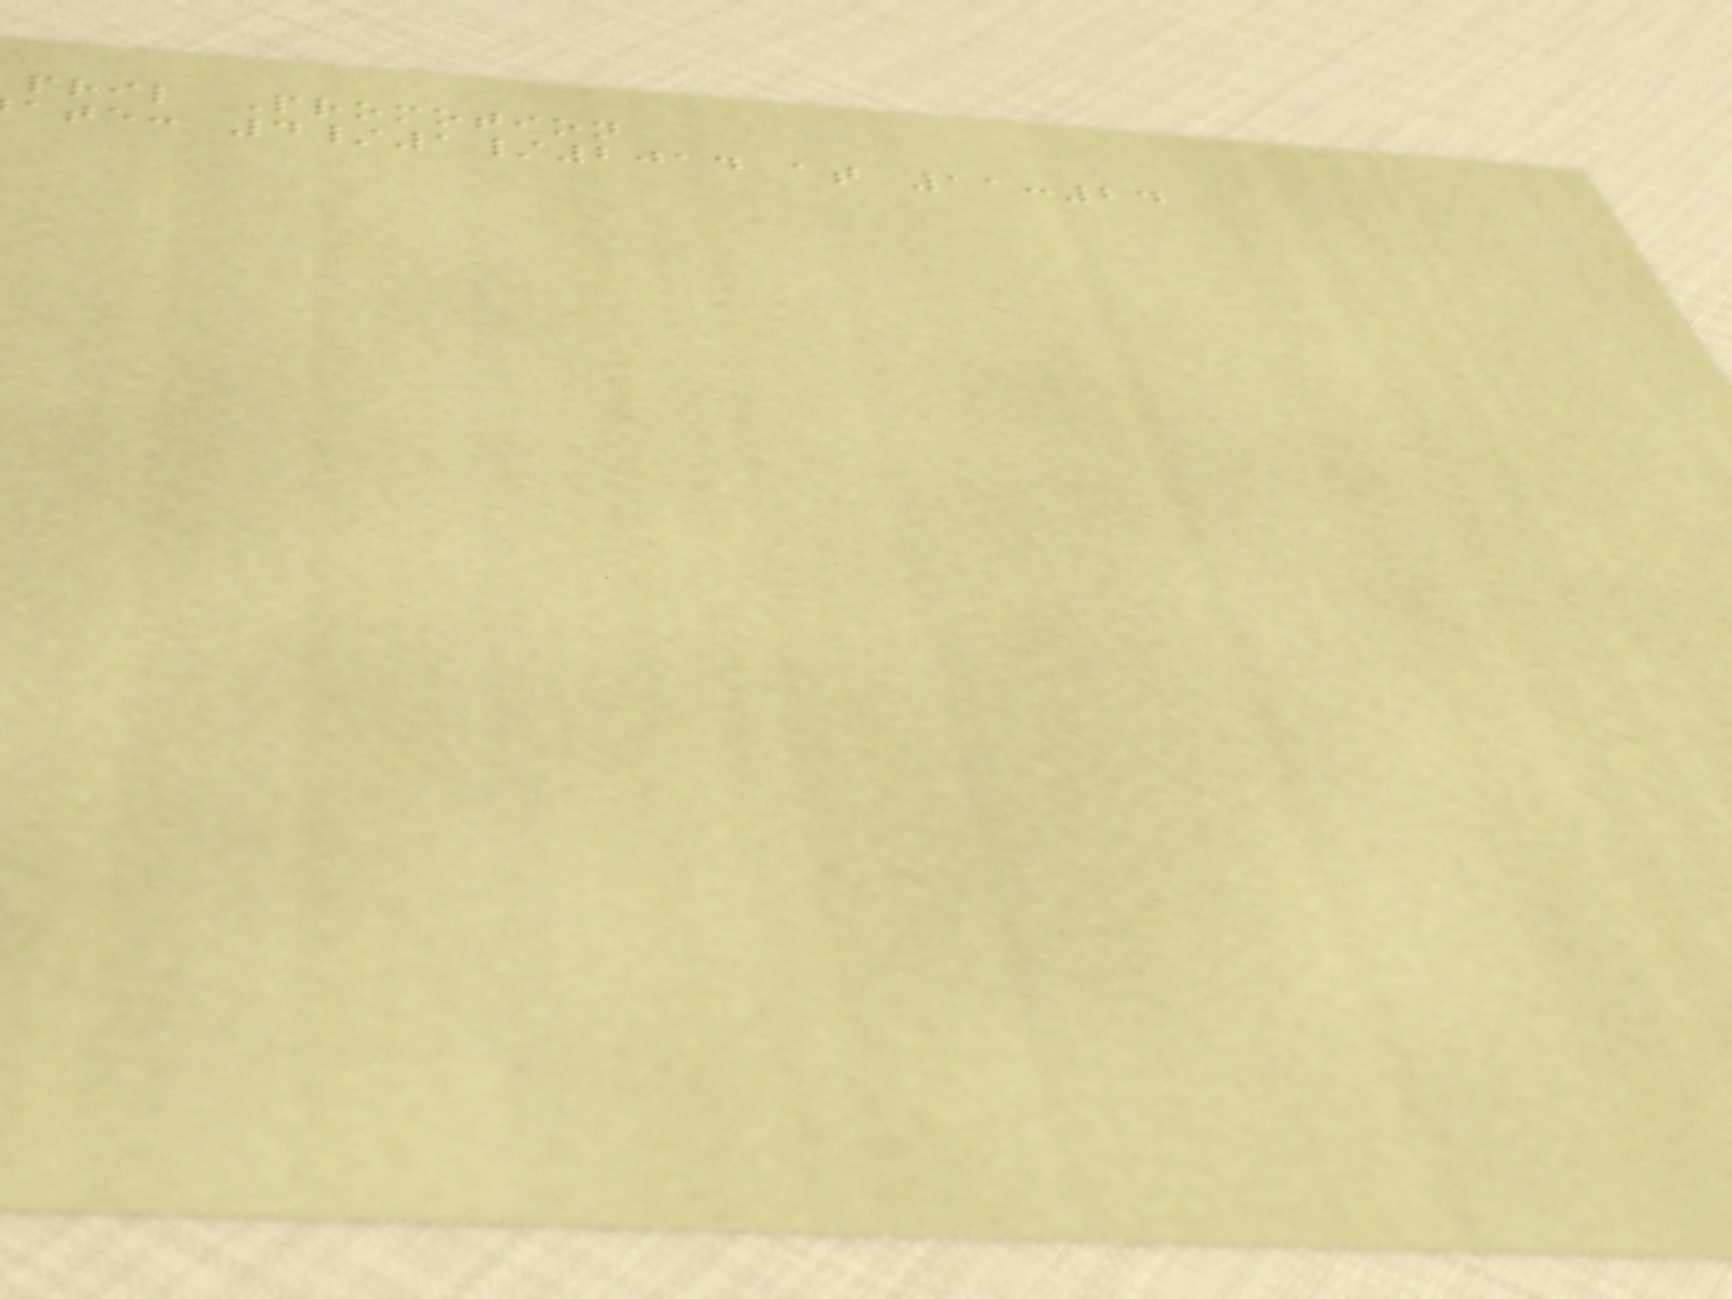pril Promotion
ate: 4/1/2014 at 11:24
